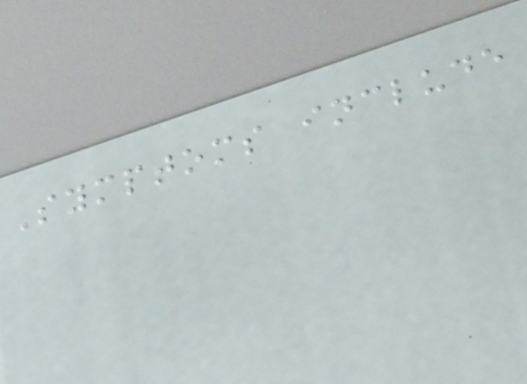Symptoms include
